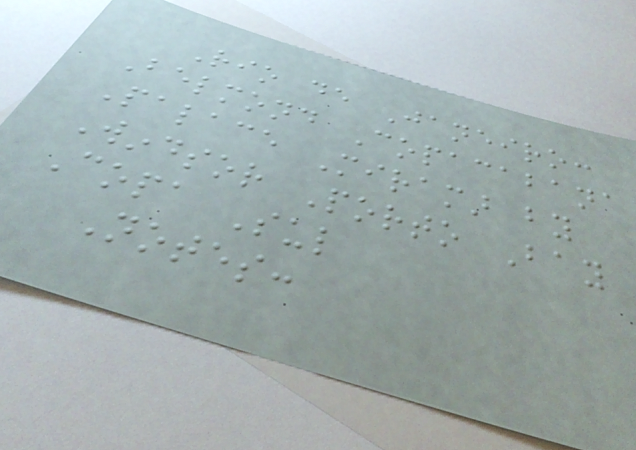Rio de Janeiro:
Belmond Copacabana
Palace Miramar by
Windsor Porto Bay
Copa Sul
Notes:
